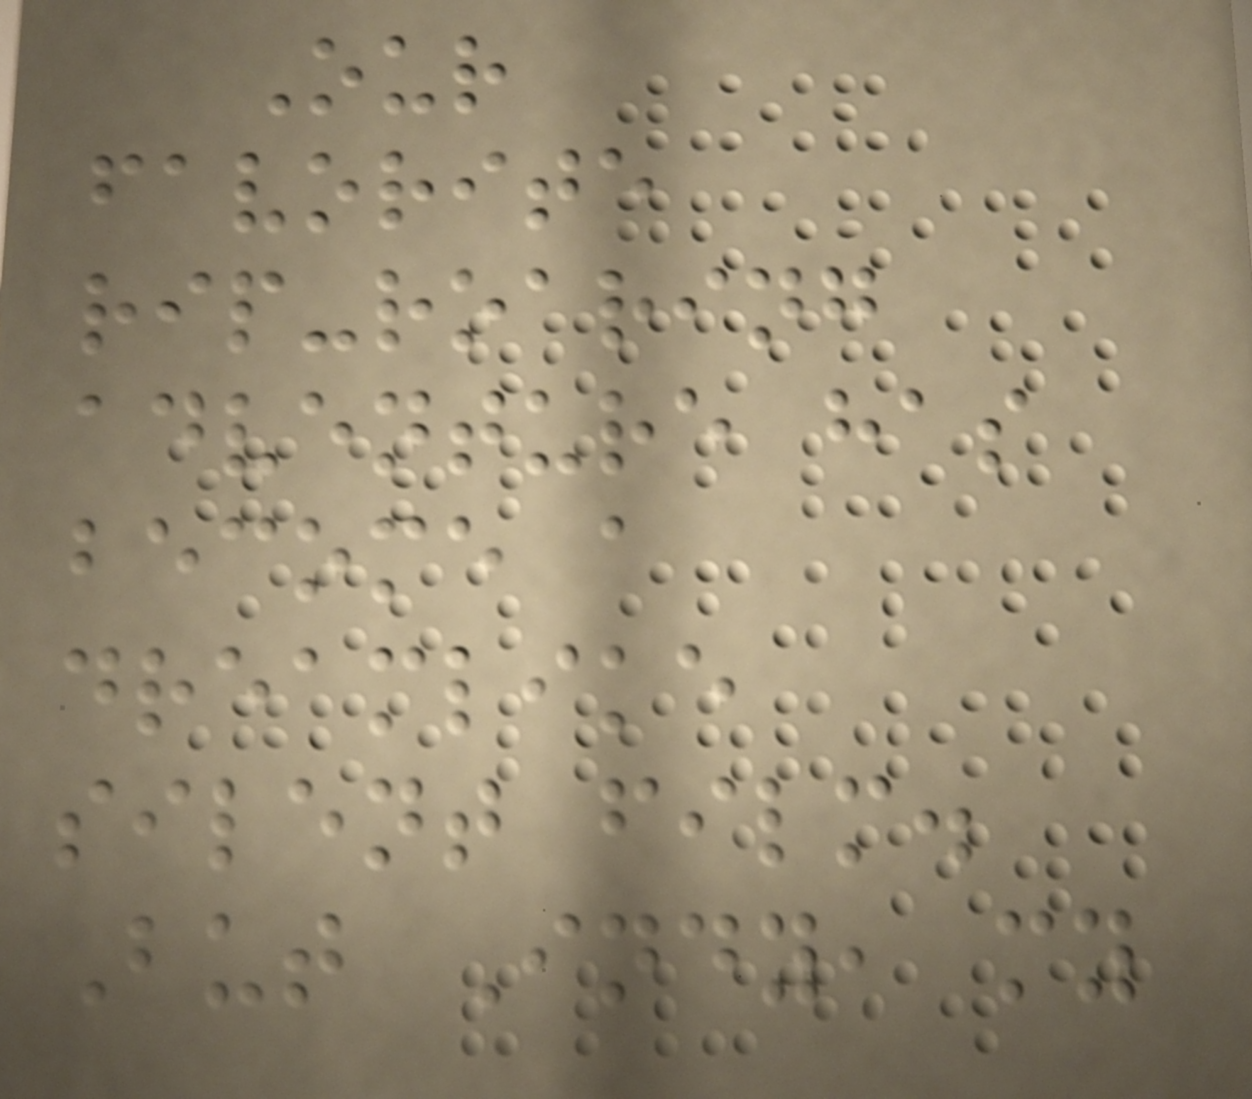Our
favorite
rip-roaring
adventure has
become a
dreamlike
silent film.
But Indy, my
